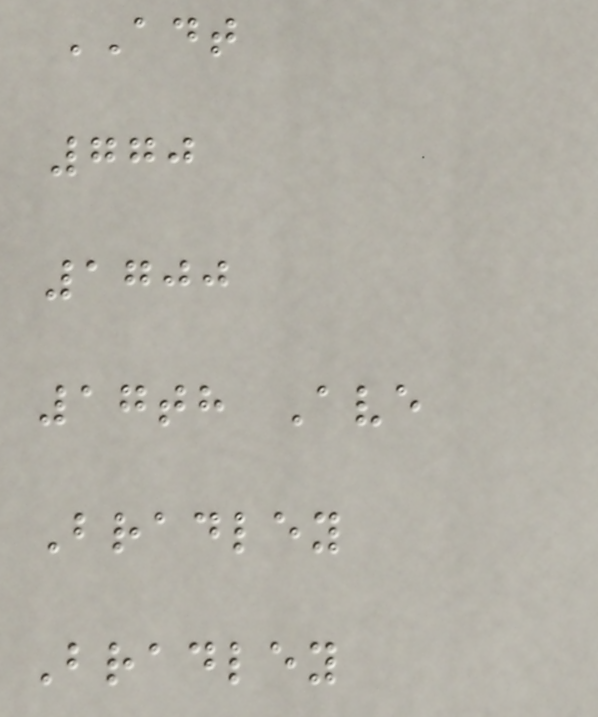ADT
770
1700
17th Ave
Bradley
Bradley
